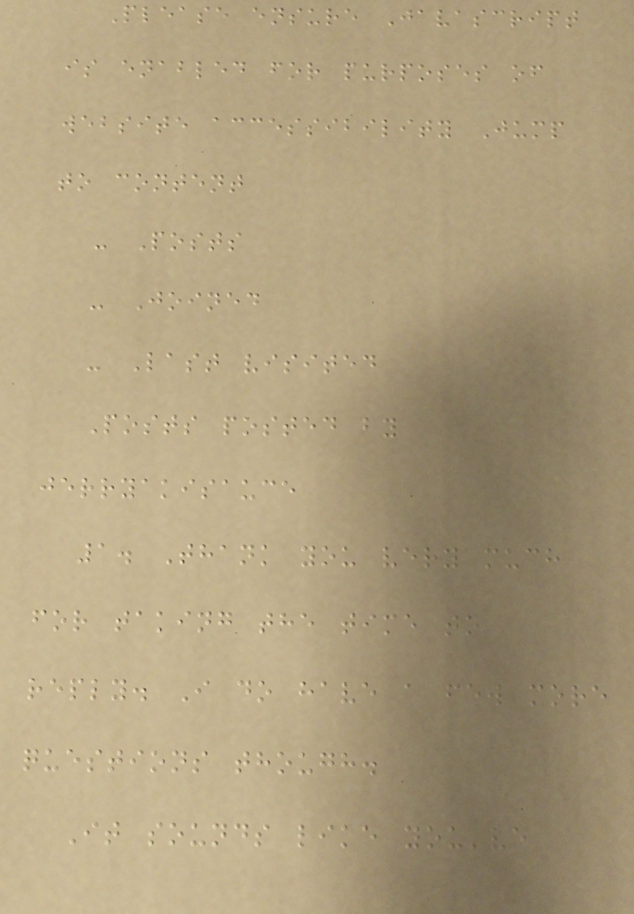Please ensure Javascript
is enabled for purposes of
website accessibility Jump
to content
- Posts
- Joined
- Last visited
Posts posted by
jerryakisauce
1. Thank you very much
for taking the time to
reply. I do have a few more
questions though.
It sounds like you've
